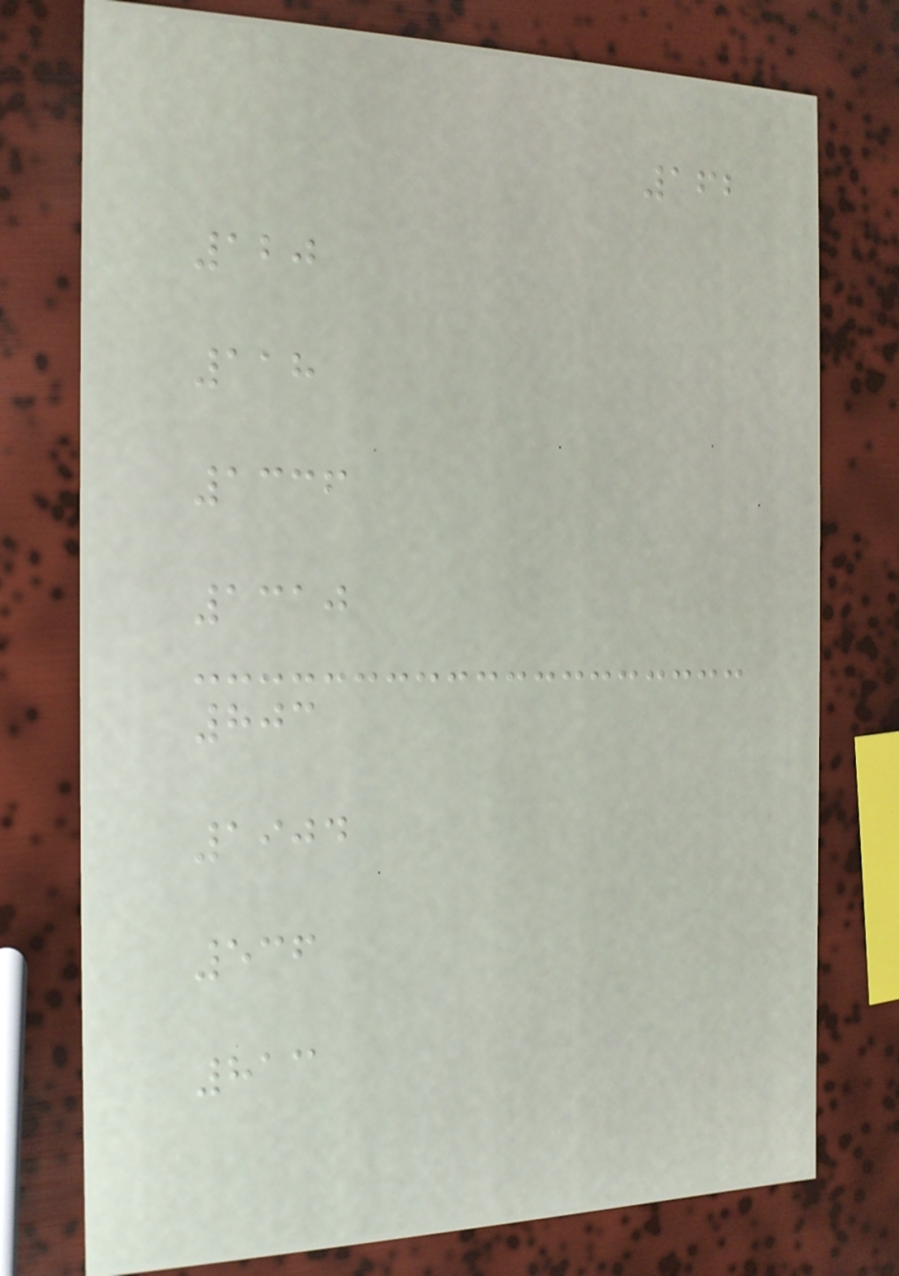162
120
118
1336
1310
803
1904
536
813
